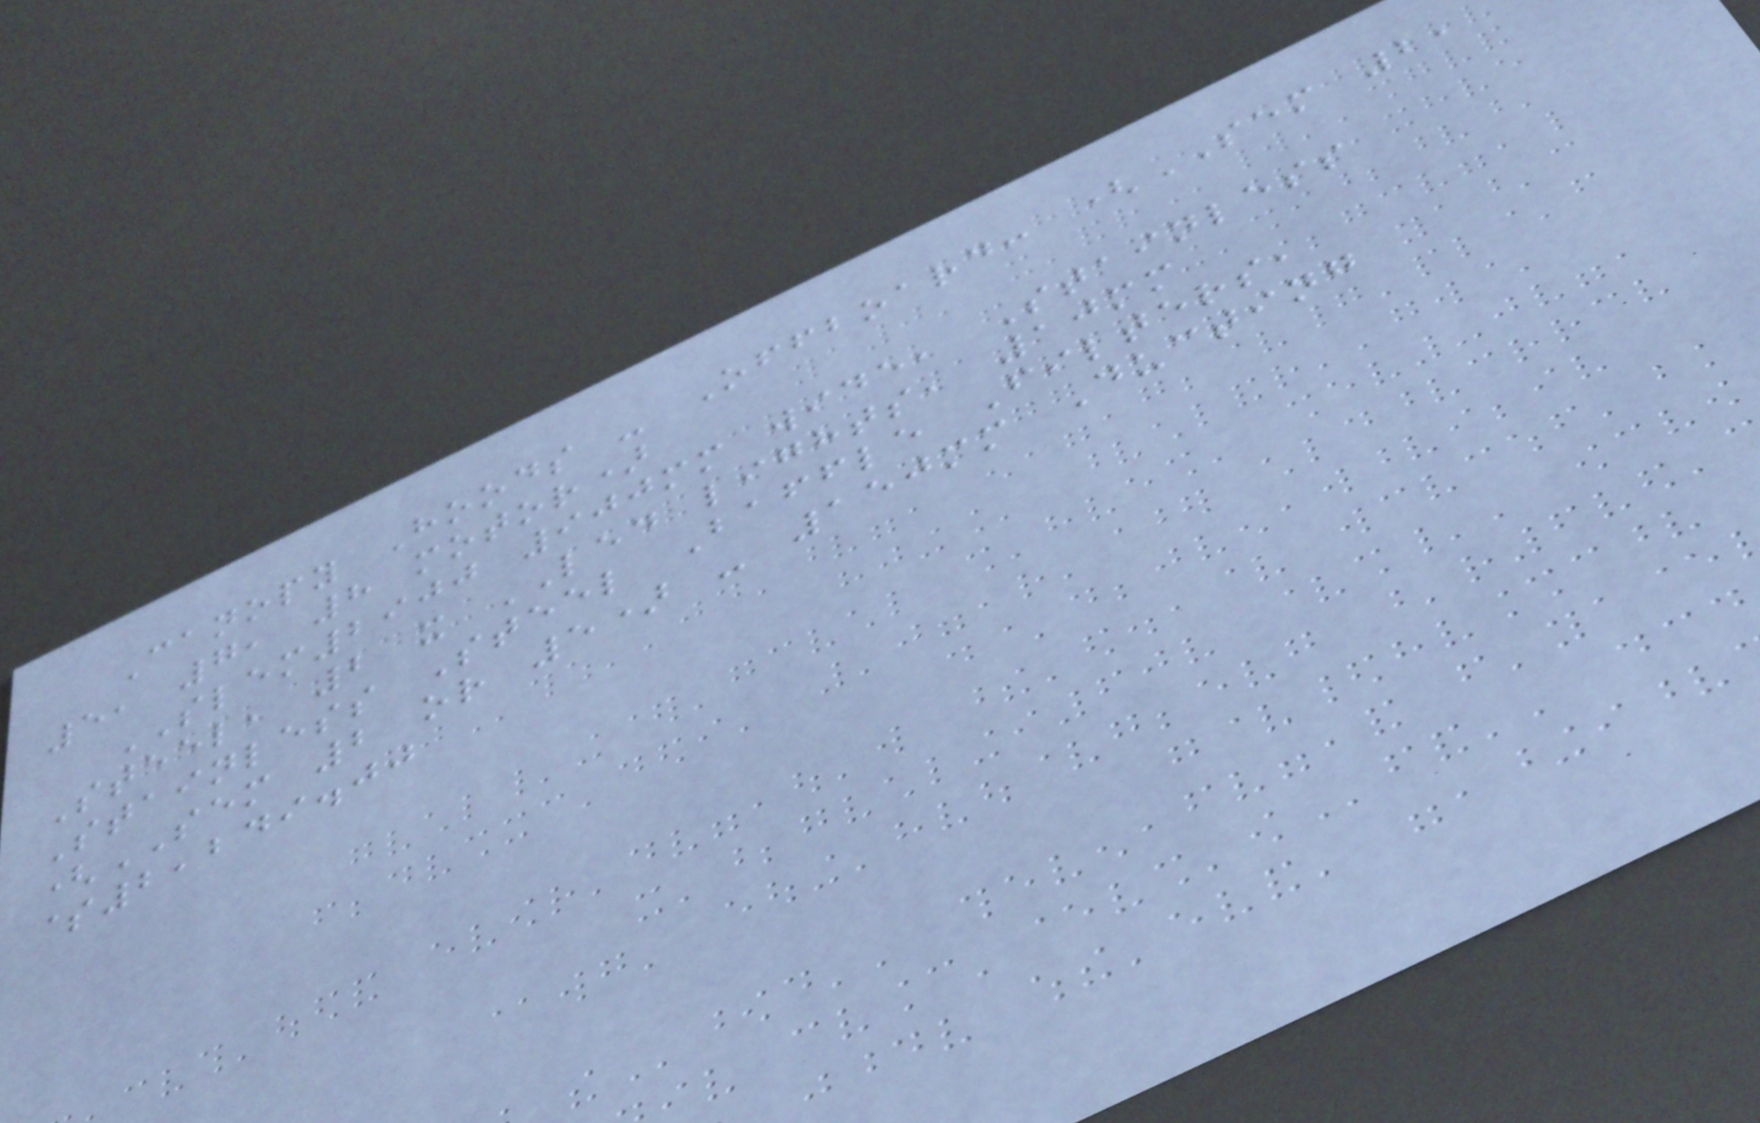Canopy Hoods - Offboard: (SEM 2,
5, 7, 8 motor)
SLEM2900 900mm wide, Stainless
Steel, 2 x LED lights, 10mm
Stainless Steel Baffle Filters,
(SEM 2 or 5) - 150mm Ducting
$2,249.00
